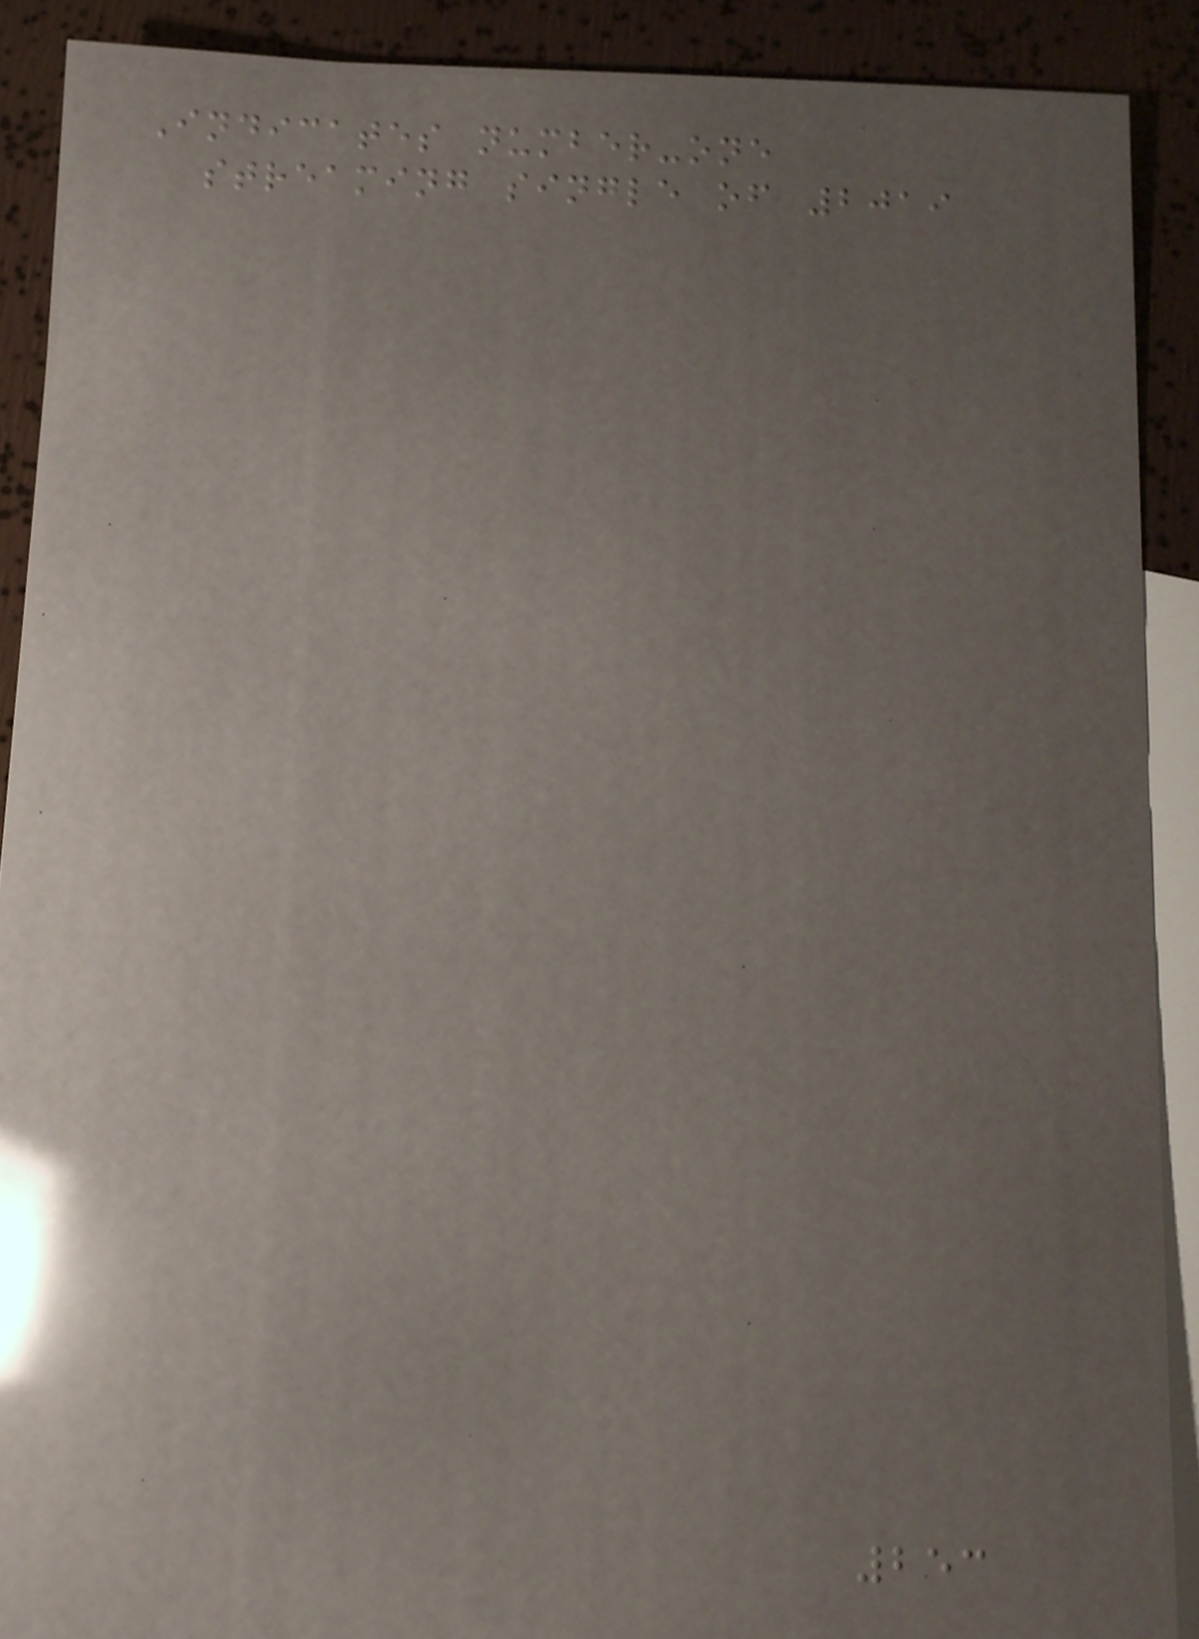Indicates number-one
streaming single of 2019
253
